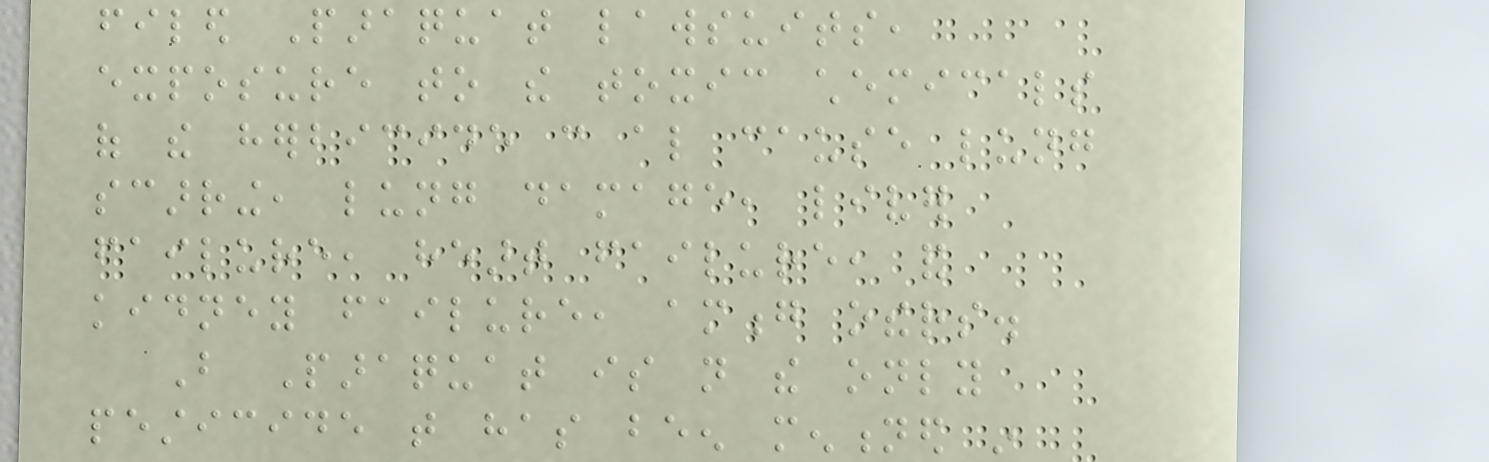filed Paraquat lawsuits,
exposure to the toxic chemicals
of the herbicide can also cause lung
scarring, lung damage, liver
failure, heart failure, and
kidney failure, among others.
But Paraquat is not the only
pesticide that has been mentioned in
